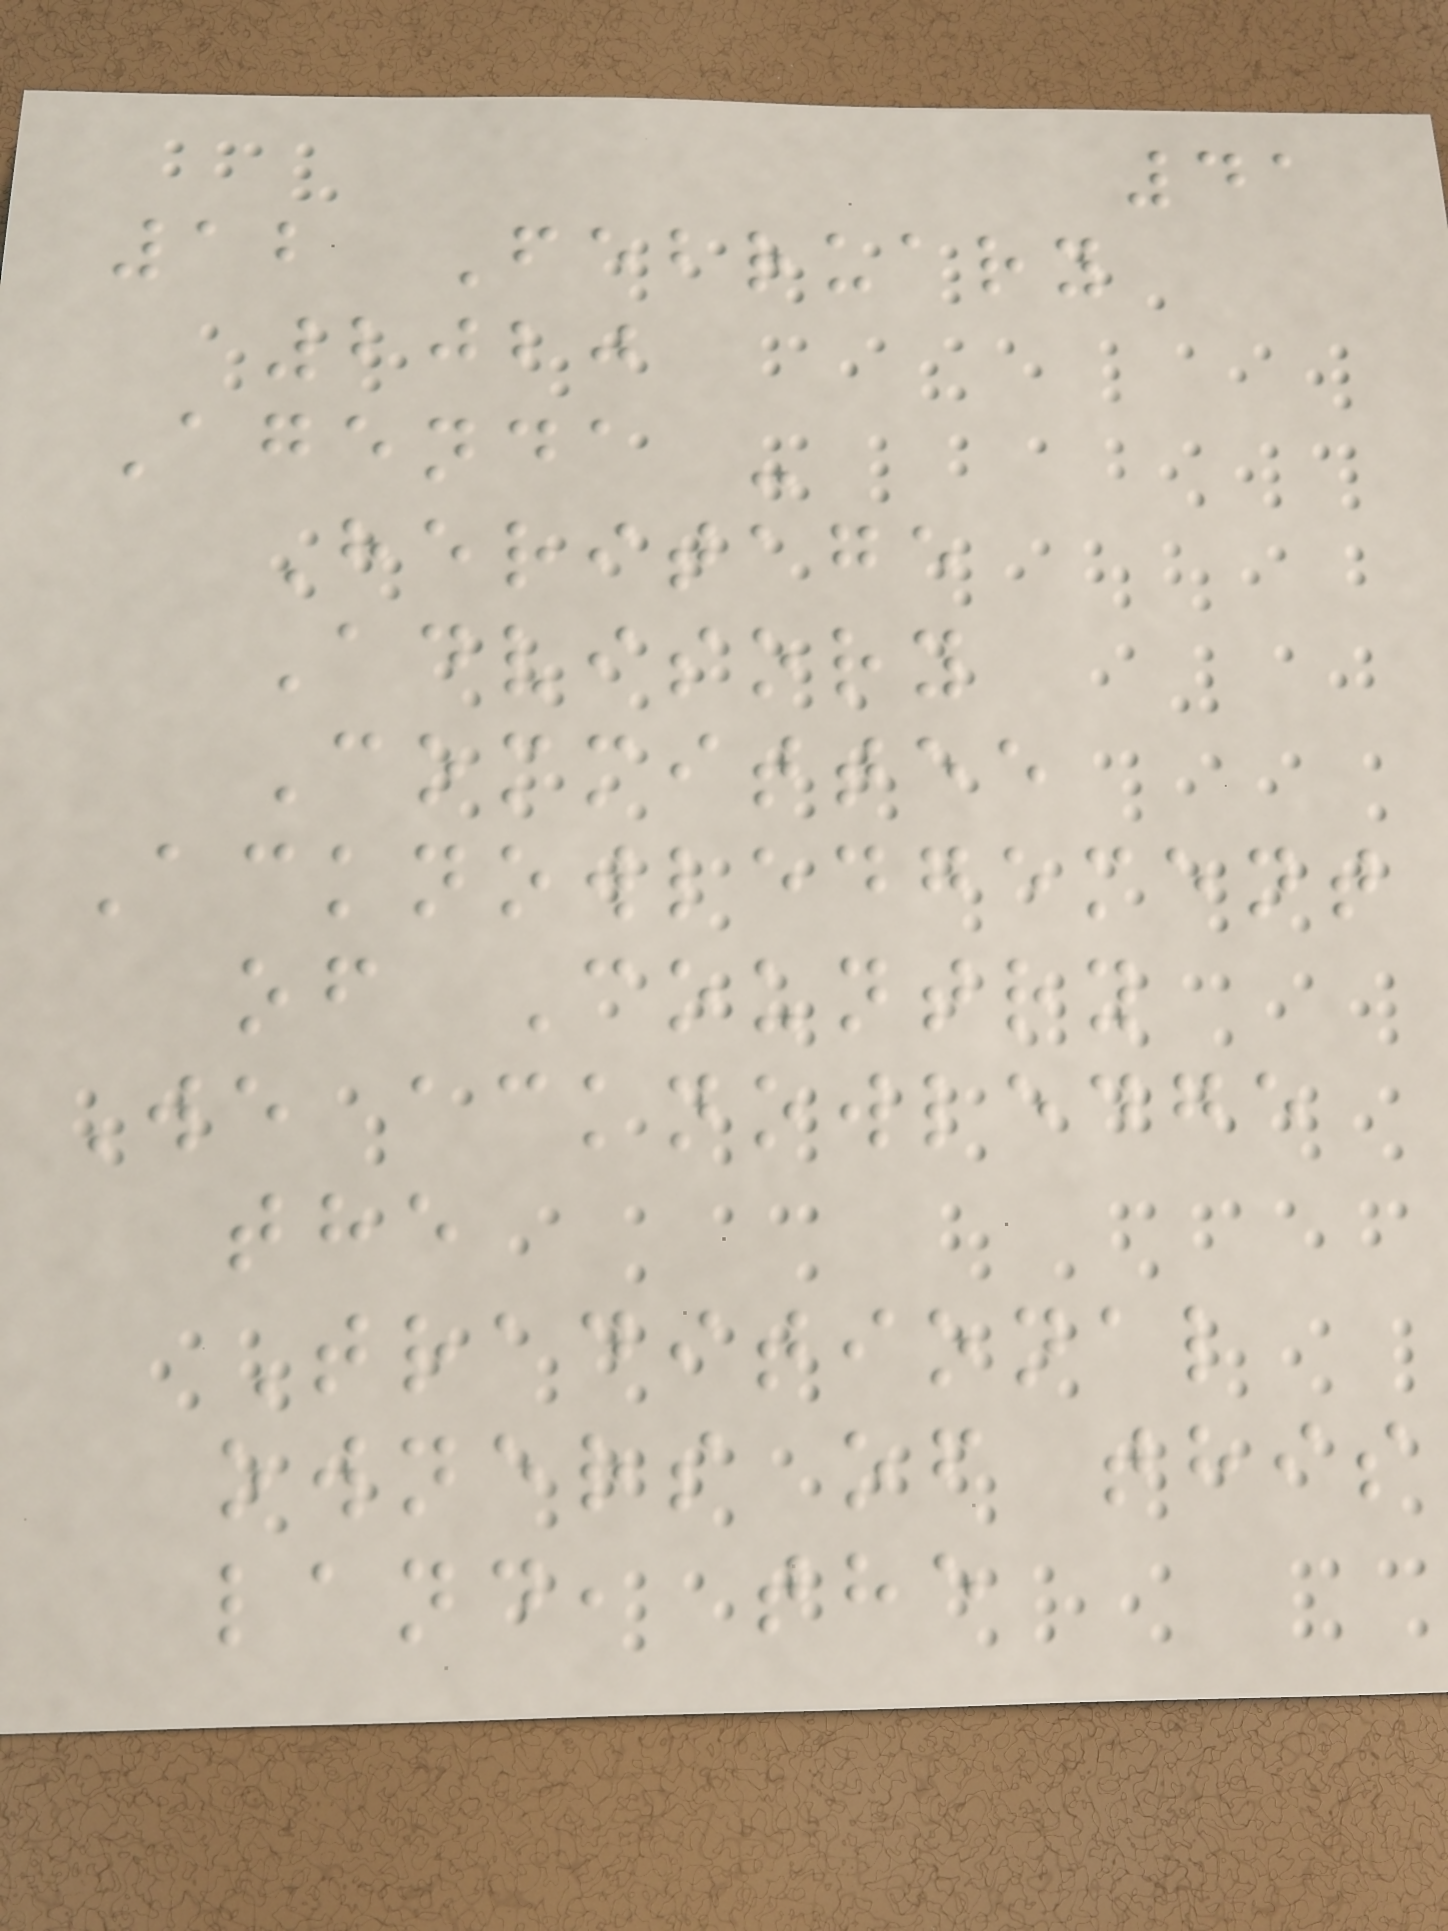41
12 February
2020
Agenda -
Heritage
Advisory
Committee
Acknowledgement
of Country
We acknowledge
the
Traditional
owners of this
land, the
